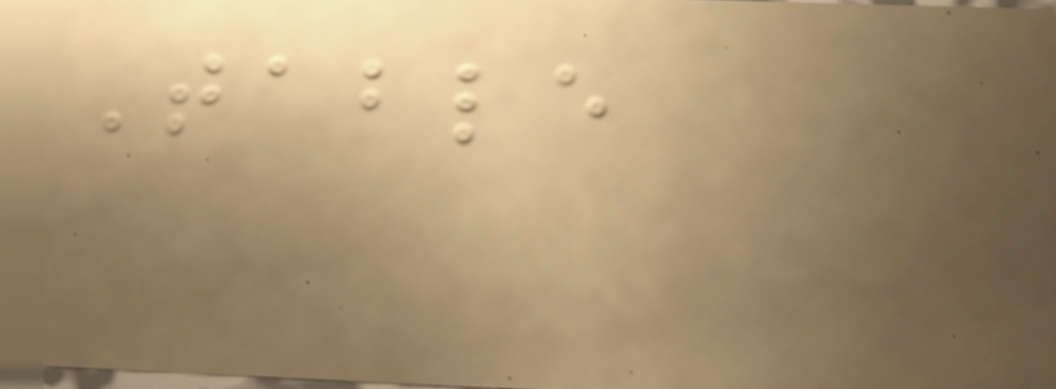Table
